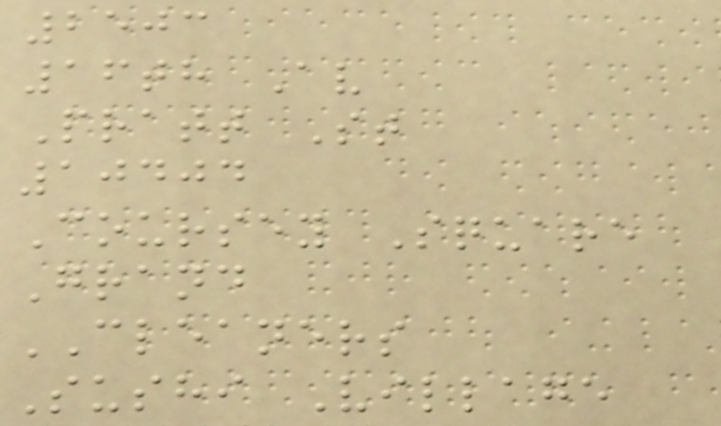2503
16th Av
Pratt St
10404
Coursey Square
Grand
CLEANERS
Sushi Village
